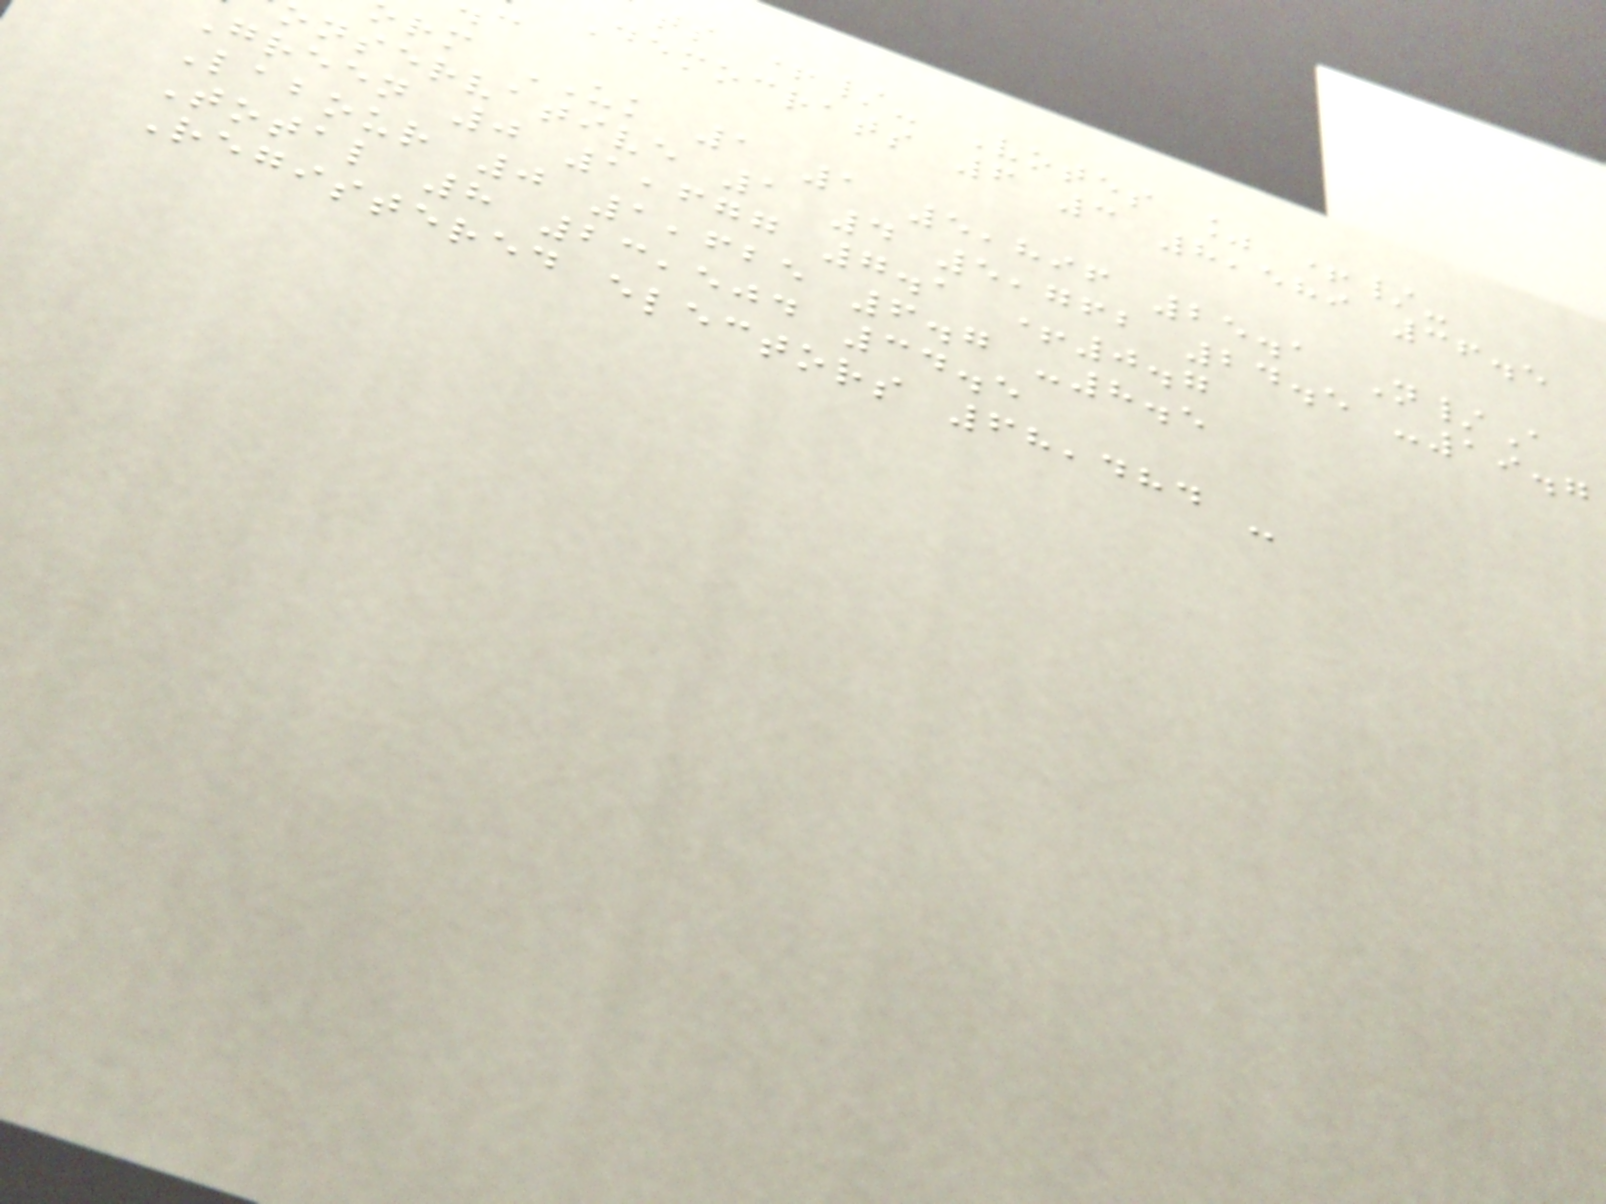ts +/- Votes % +/-
Democrats 6 3 8,589 36.5
rm UK 1 1 5,896 25.1 N/A
onservative 1 4 5,762 24.5 -19.7
Green 0 1,677 7.1 +0.7
Labour 0 1,625 6.7 -8.5
Total 8 23,504 34.5
Registered electors 68,484 -
